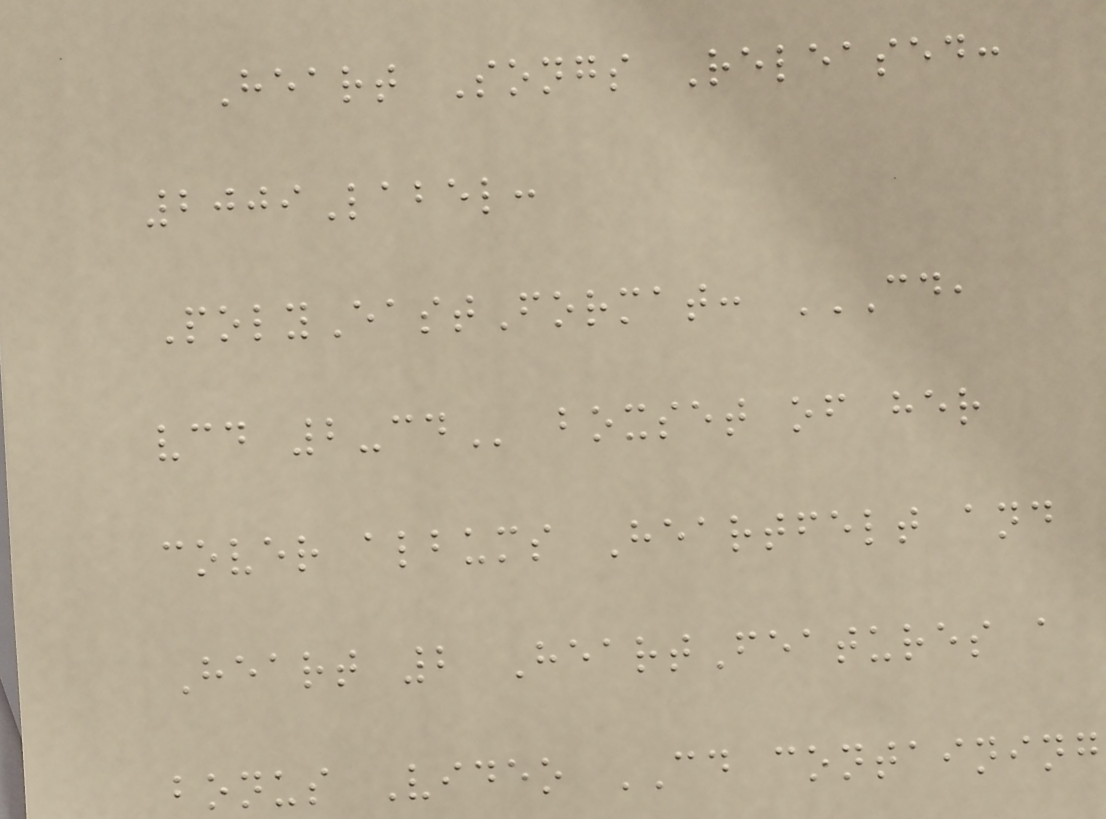Heart Songs Released:
2009Label:
PolyEastFormat: CD,
VCD 2-CD boxset of her
cover albums Heartfelt and
Heart 2 HeartFeatures a
bonus Video CD containing
